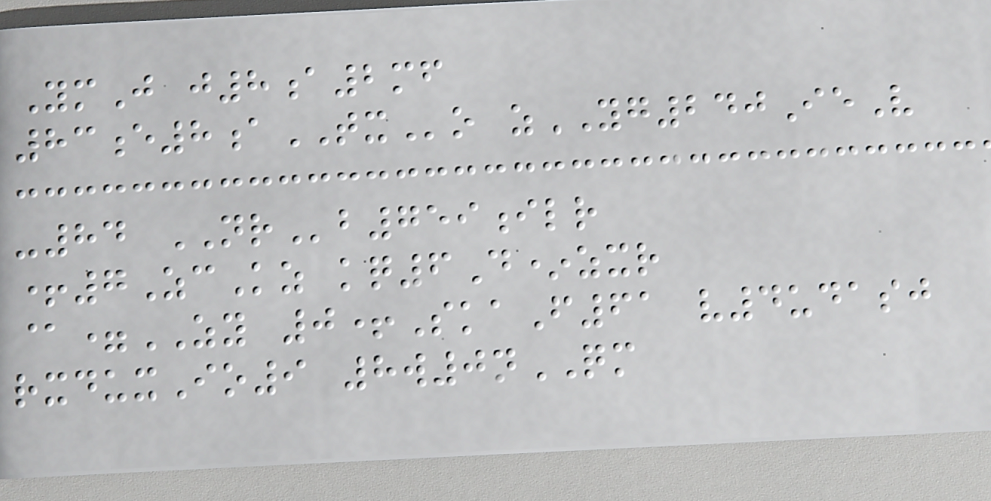YmJ j8a2mf
83e8aTXo zYG240IeV
-84 NRb759ilr
+7ZcKz kq6D*zxr
@=ZY 0+SkaF61 v4udasj
rxduxIo9 8w0nQM
